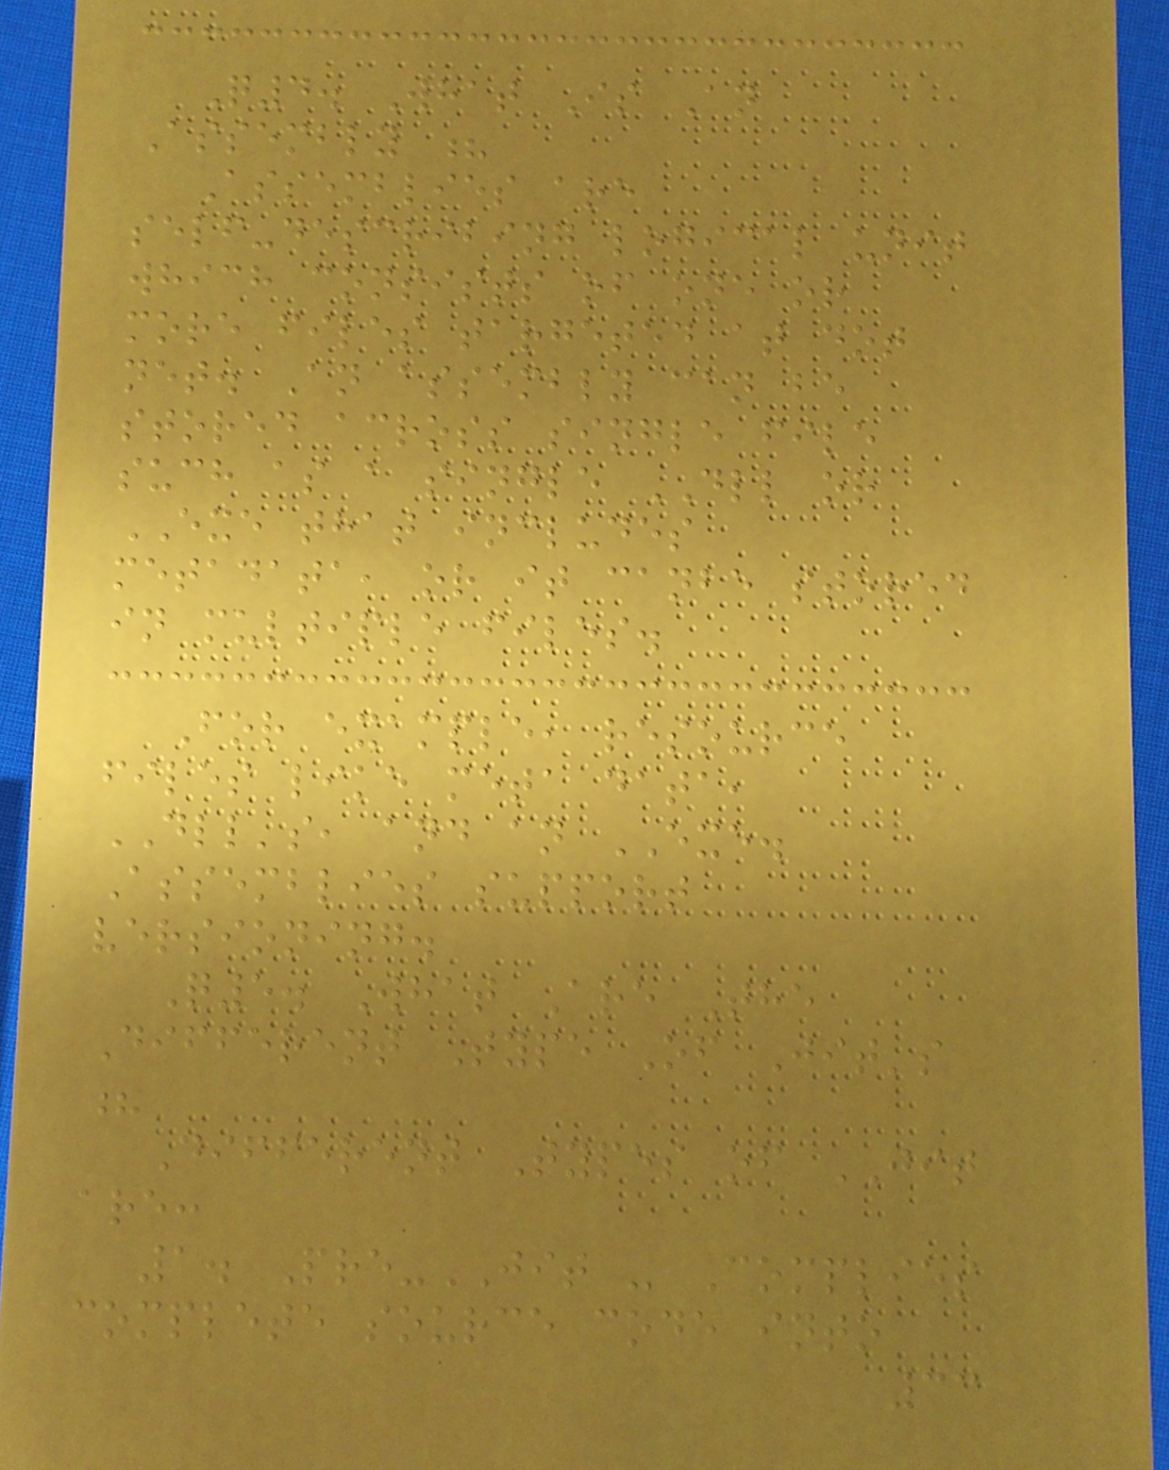Q4. What Is An
Assembly ?
Assemblies are
self-describing logical unit
which consists of one or
more files targeted at dot
net. An assembly can be
stored across single file
such as a single DLL or
EXE that includes
metadata, or it canbe stored
in multiple files.
For example, resource
files like meta data,
DLL's, and an EXE.
Assemblies support
versioning.
Q5. What Are The
Different Type Of Jit's
?
Different Types of JIT
are:
1. Pre-JIT - Complies
complete source code into
33
